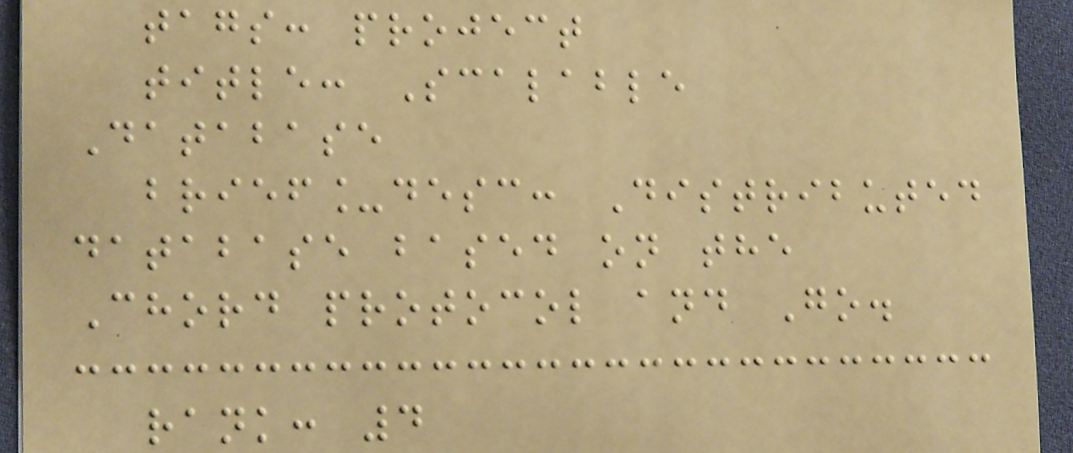tags: project
title: Scalable
Database
brief_desc: Distributed
database based on the
Chord protocol and Go.
rank: 4
